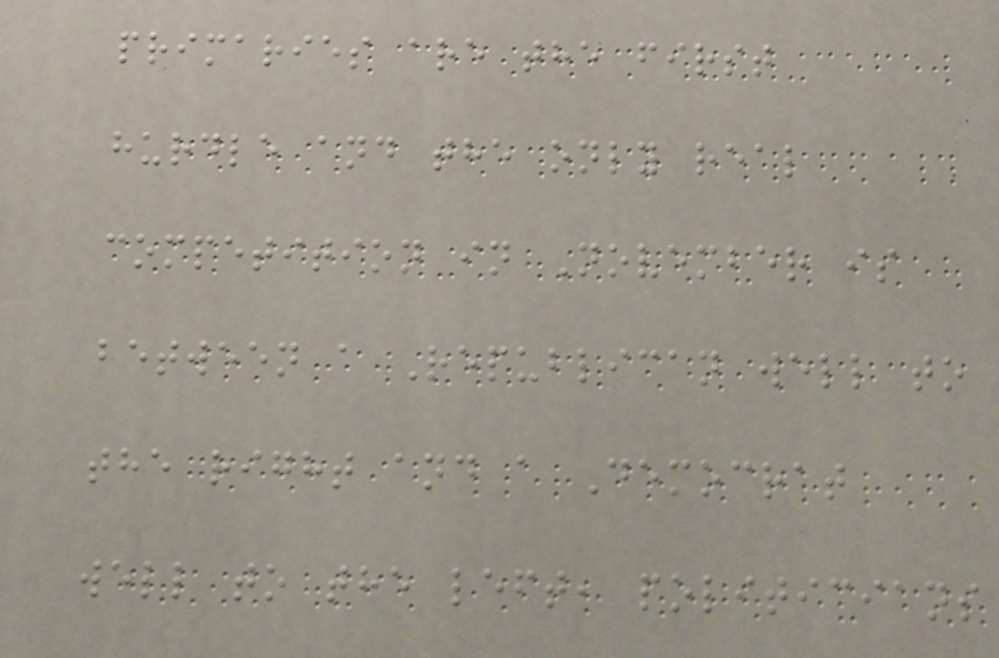primaries are the first
hurdle and the only real
competition in November is
between a Republican well to
the right and a Democrat
well to the left, politicians
